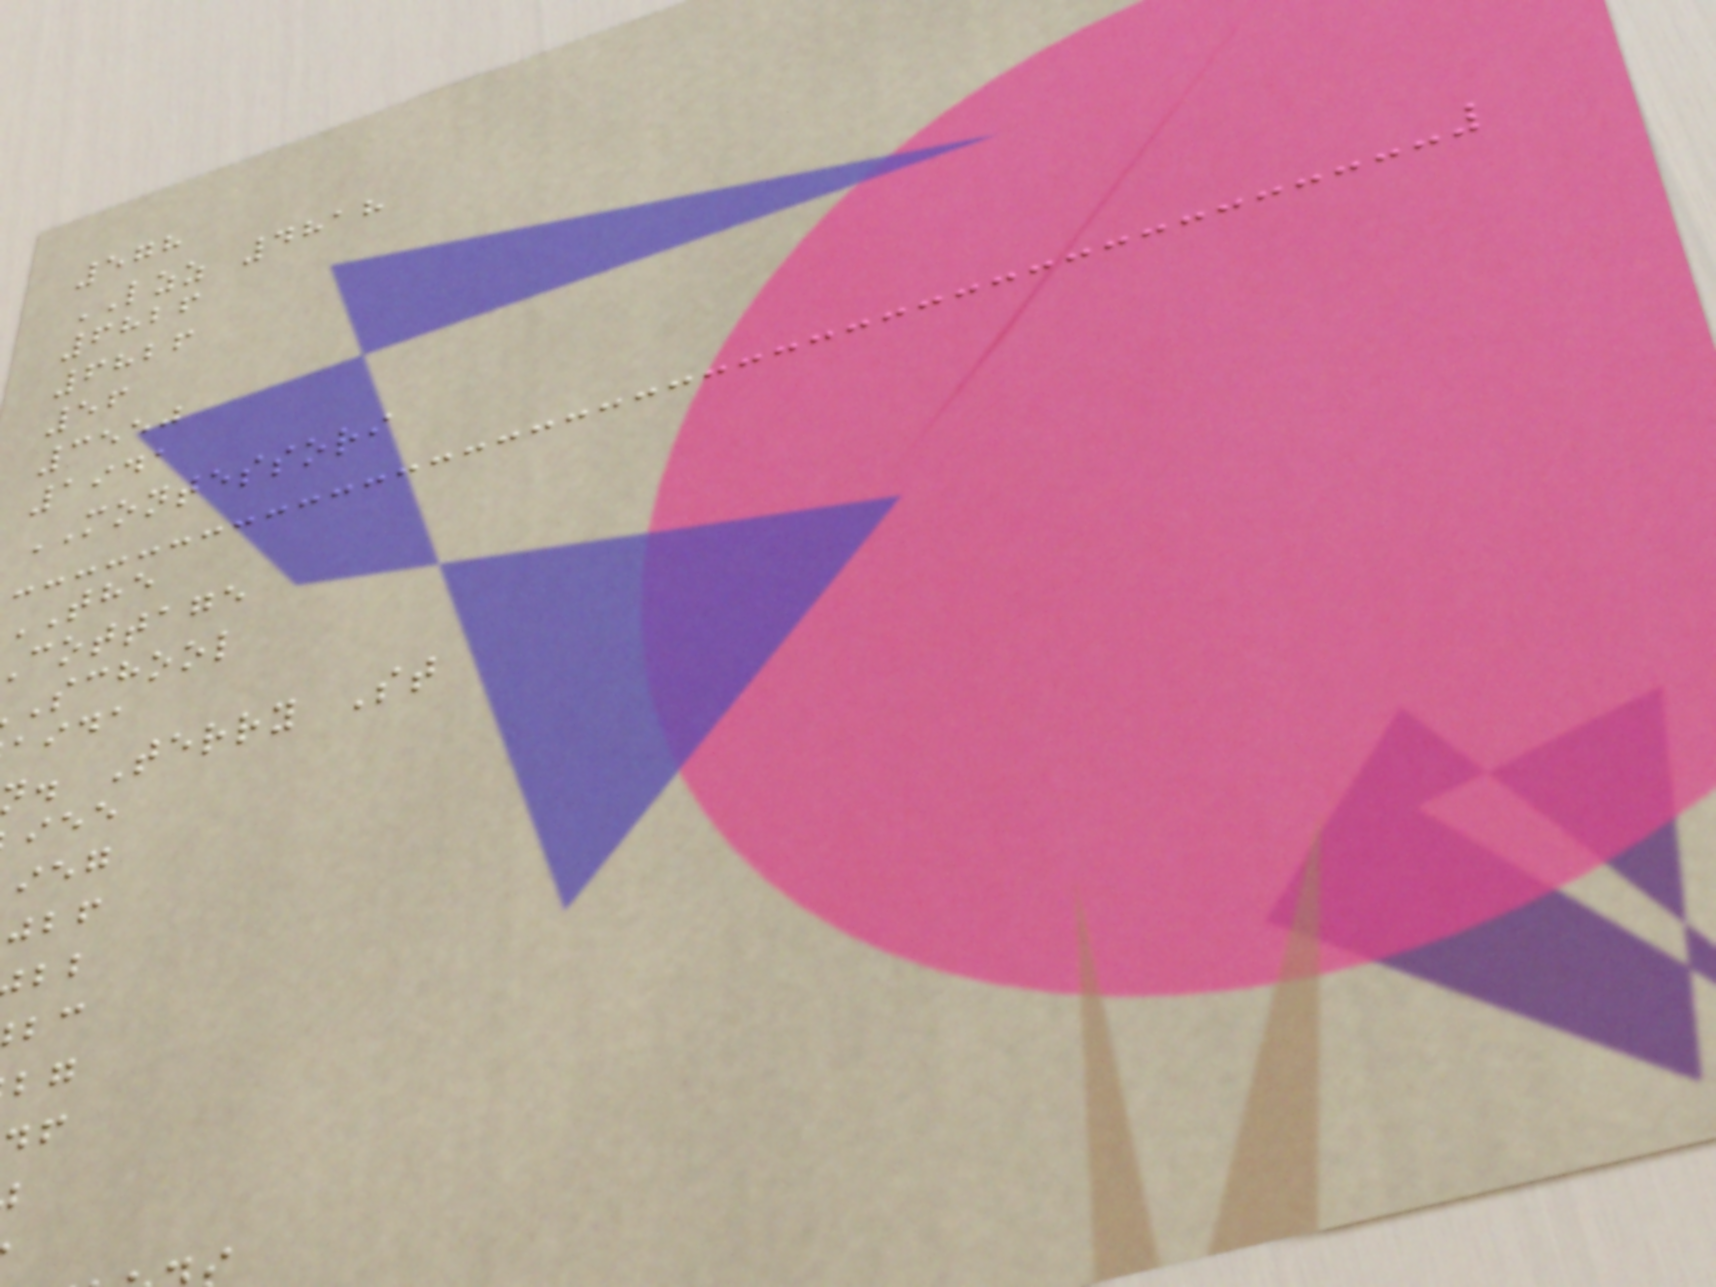578
LZZ 4818
6826
6826
56
3550
1941
MONTESSORI
THE
cottage
school
aida
. Terry St
